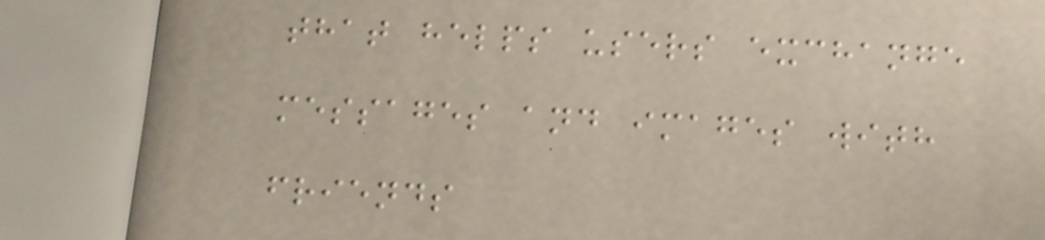that helps users exchange
messages and images with
friends
